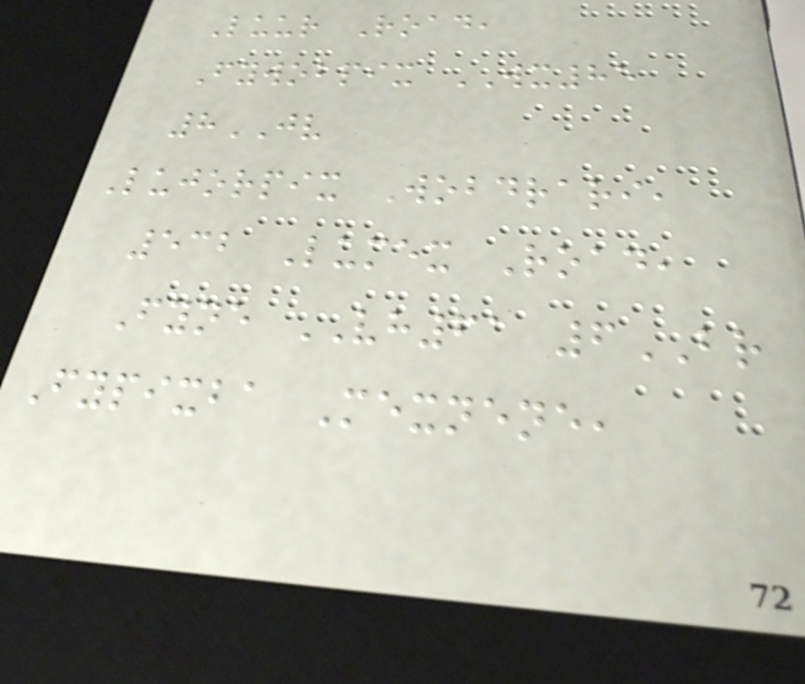Luur Road,
Fywobpix WX85
8JV
Lujorpix Wobdrari,
532 Lumex Road,
Fyne VH61 6BR
Fypixba Mexnene,
